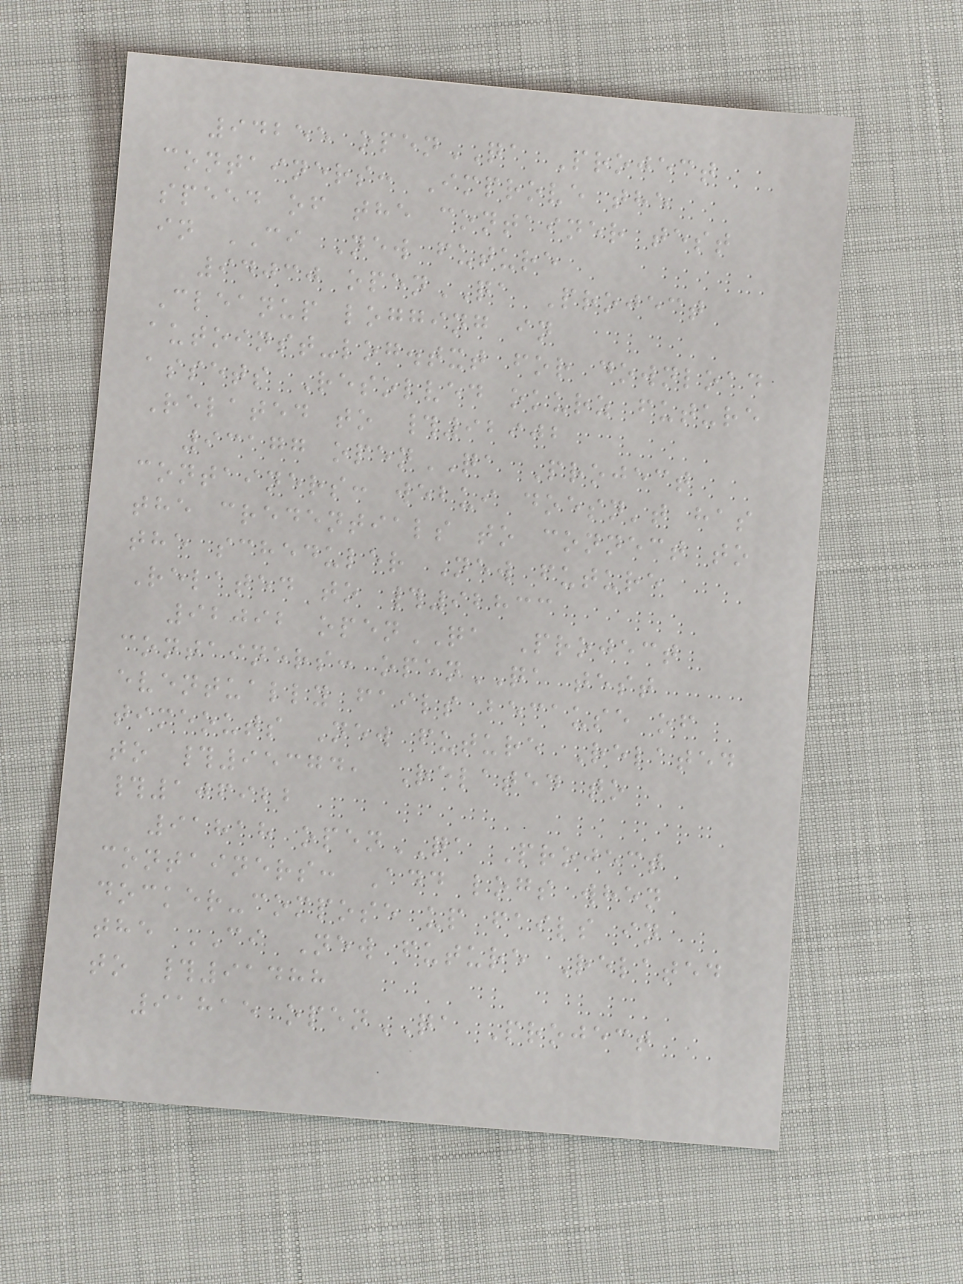94255 openQA Project
containers: Improve the
speed of the container test
in CI New future
94030 openQA Project
Cleanup logging in
autoinst-log.txt for download
assets Resolved okurz future
Related to #92902
93177 openQA Project
containers: webui doesn't has
the credentials to connect to
the scheduler New future
Related to #92833
92092 openQA Project
containers: openQA test
eventually fails because of
timeouts New future Related
to #95374, Related to
#106922
91818 openQA Project
containers: Add logs when
docker-compose up fails in
the CI New future Related
to #91488
91815 openQA Project
